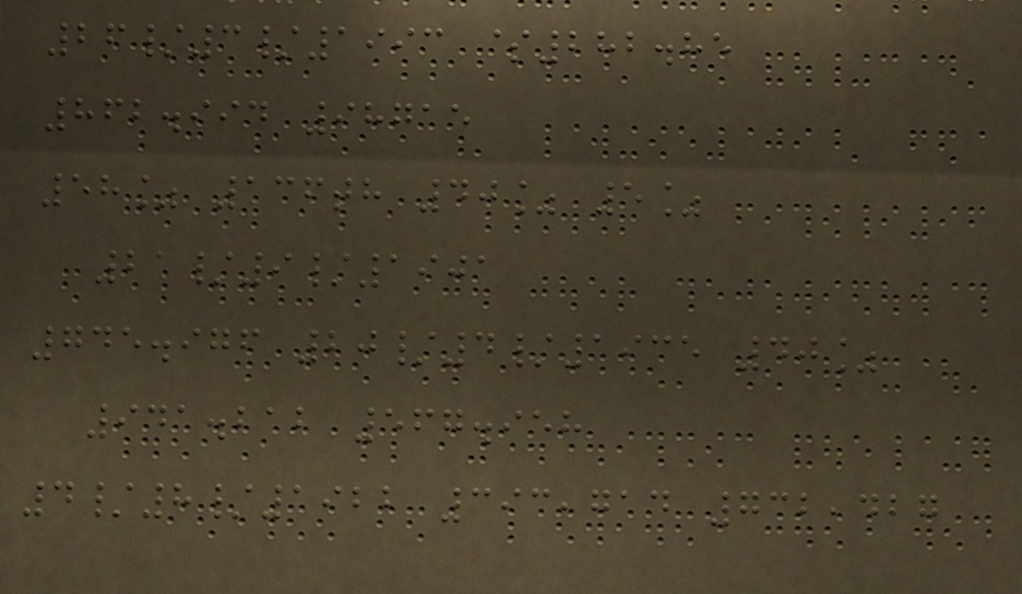26/3/1993 $282.85
862.994 98715
58% 136th 40% 5%
21/9/1901
745.976 20/4/1935 40%
941.212 567.958
4/8/1922 393,714 732,427
